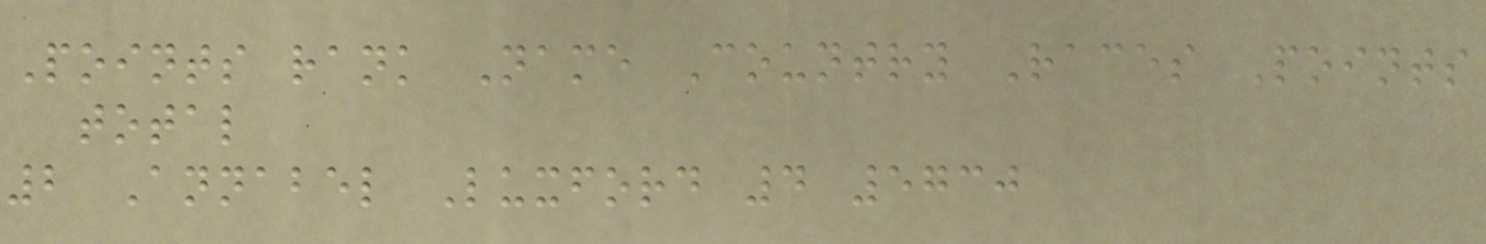Points rank Name Country Races Points
total
2 Annabel Luxford 4 5730
